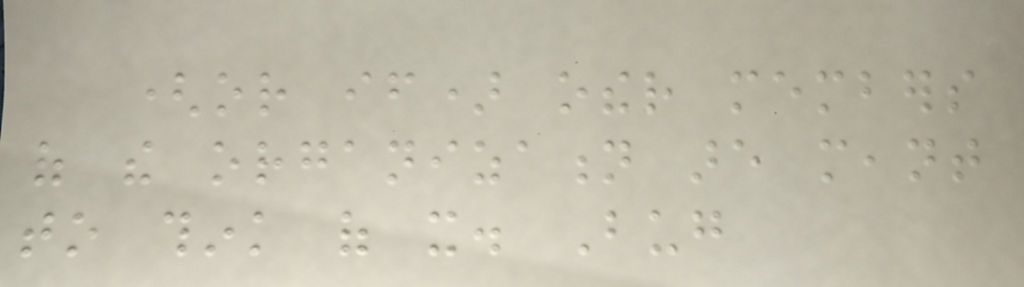(or if) other members
of the organization are meant
to think of it. Bug
